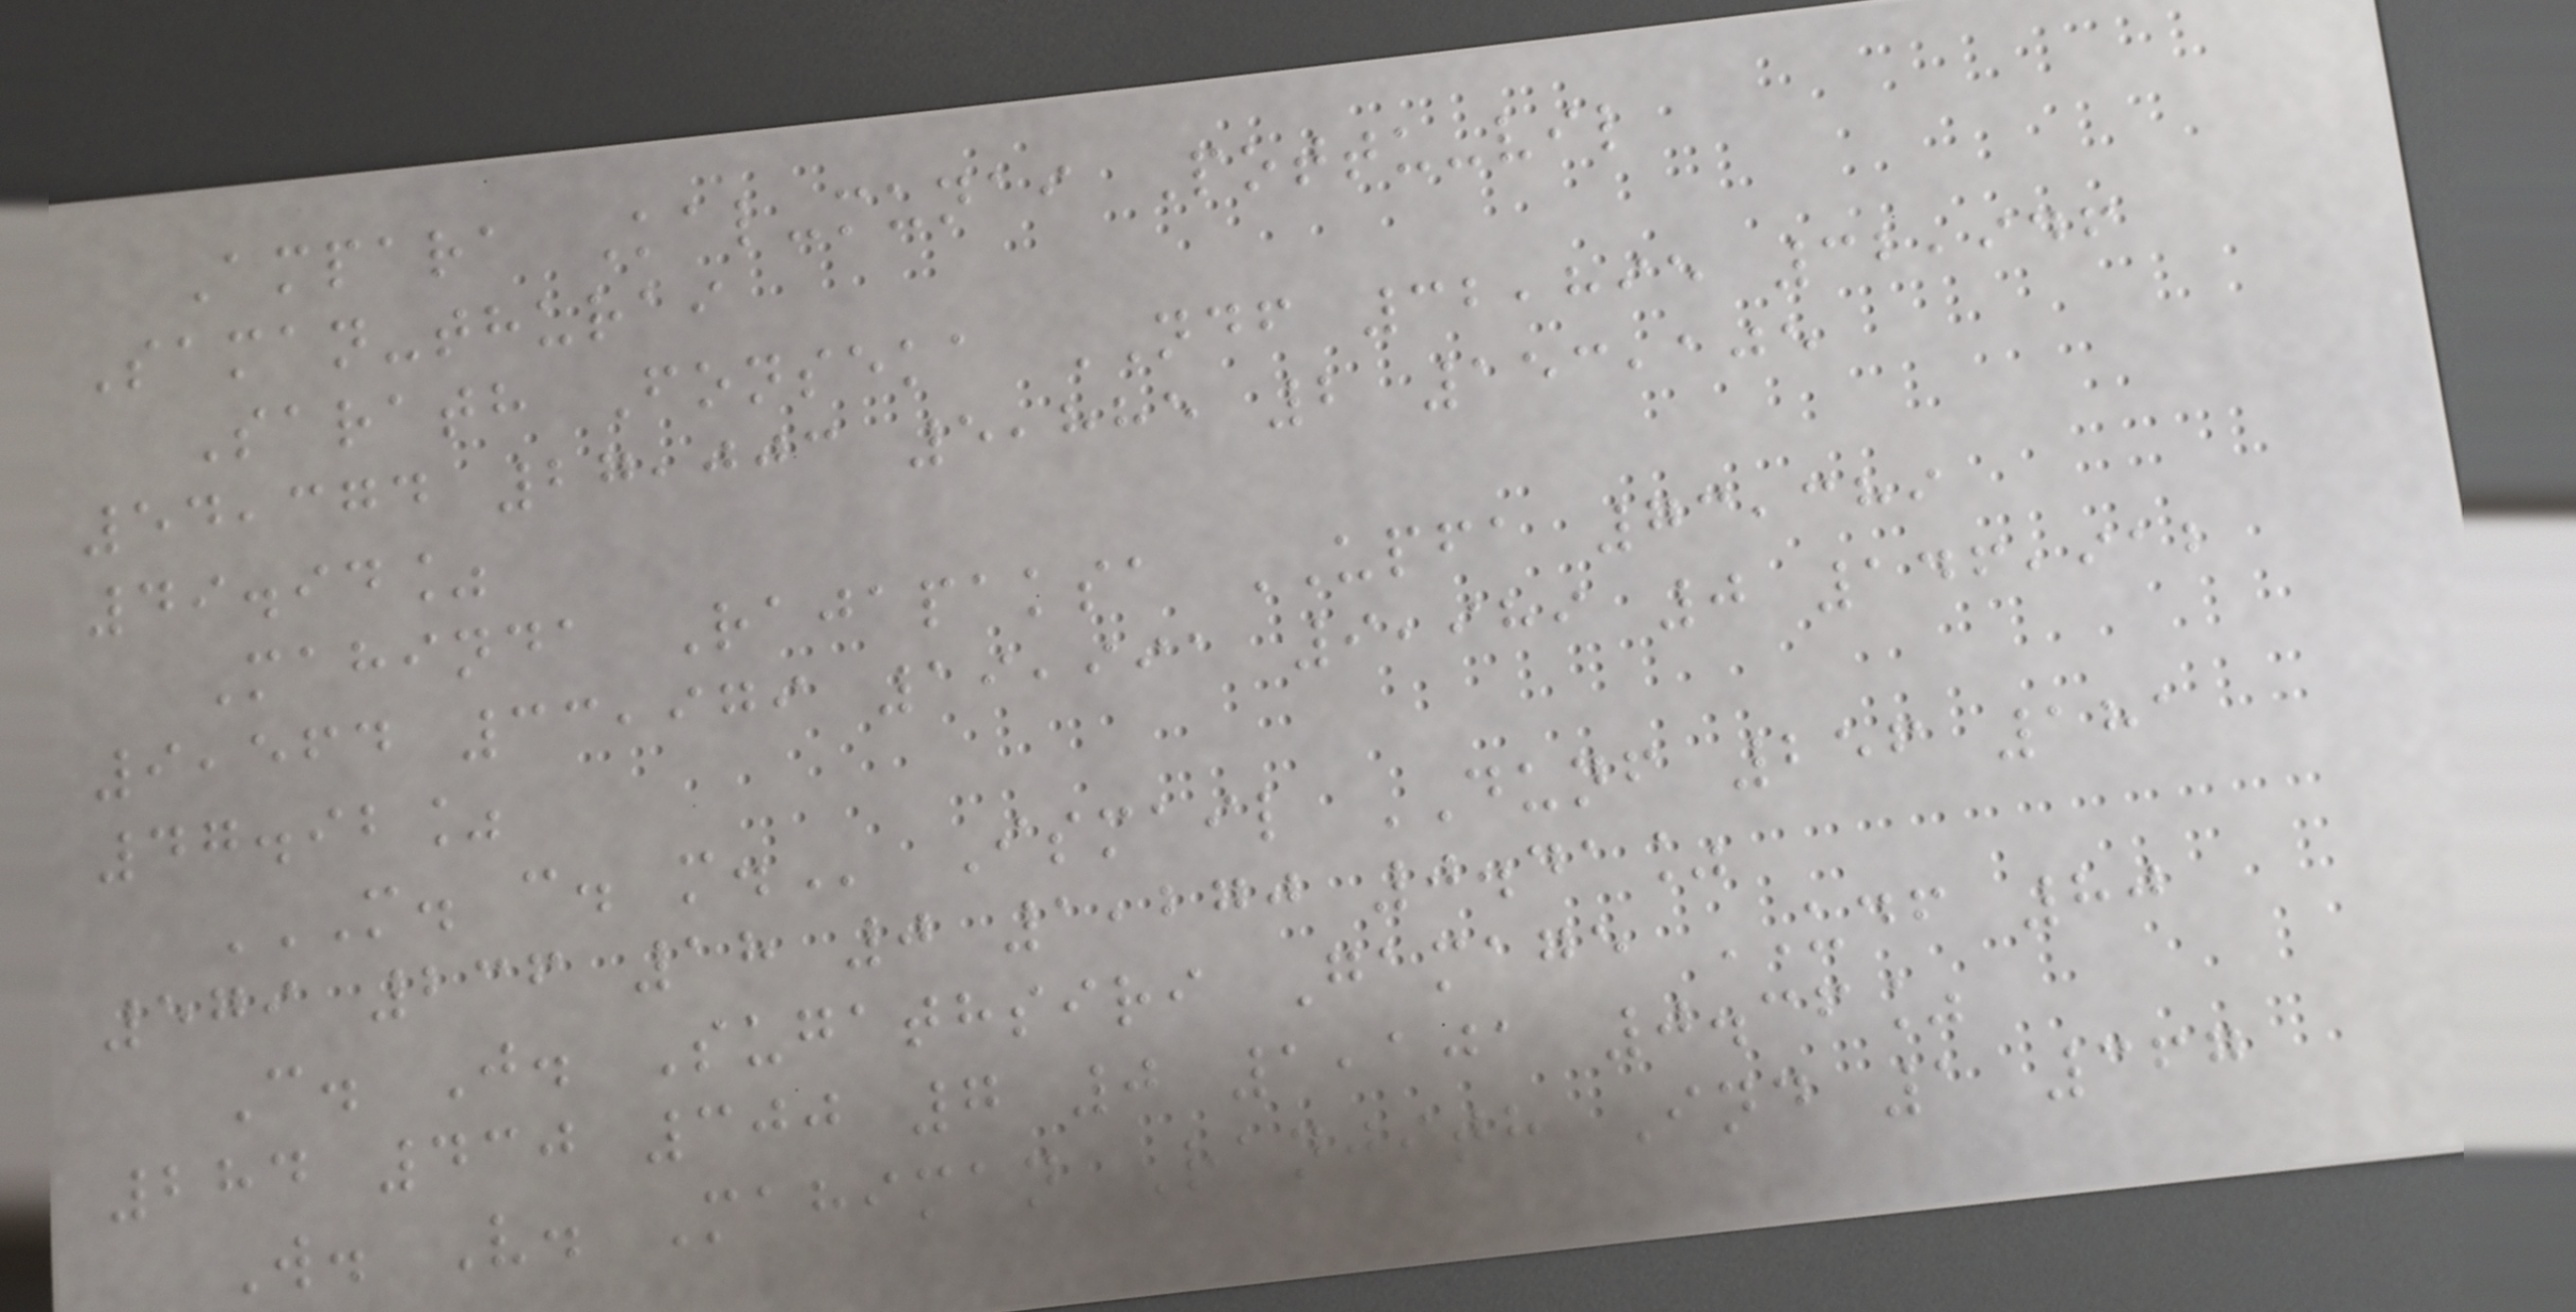Ampara Kal-munai Pottu-vil
Saman-thurai
Sarath Fonseka NDF 32,895 32,946
54,374 27,003 5,885 2 153,105
49.94%
Mahinda Rajapaksa UPFA 73,389
9,564 33,979 19,991 9,989 0 146,912
47.92%
M. C. M. Ismail DUNF 256 181
579 236 18 0 1,270 0.41%
C. J. Sugathsiri Gamage UDF 80
284 430 300 7 0 1,101 0.36%
W. V. Mahiman Ranjith Ind 1 367
